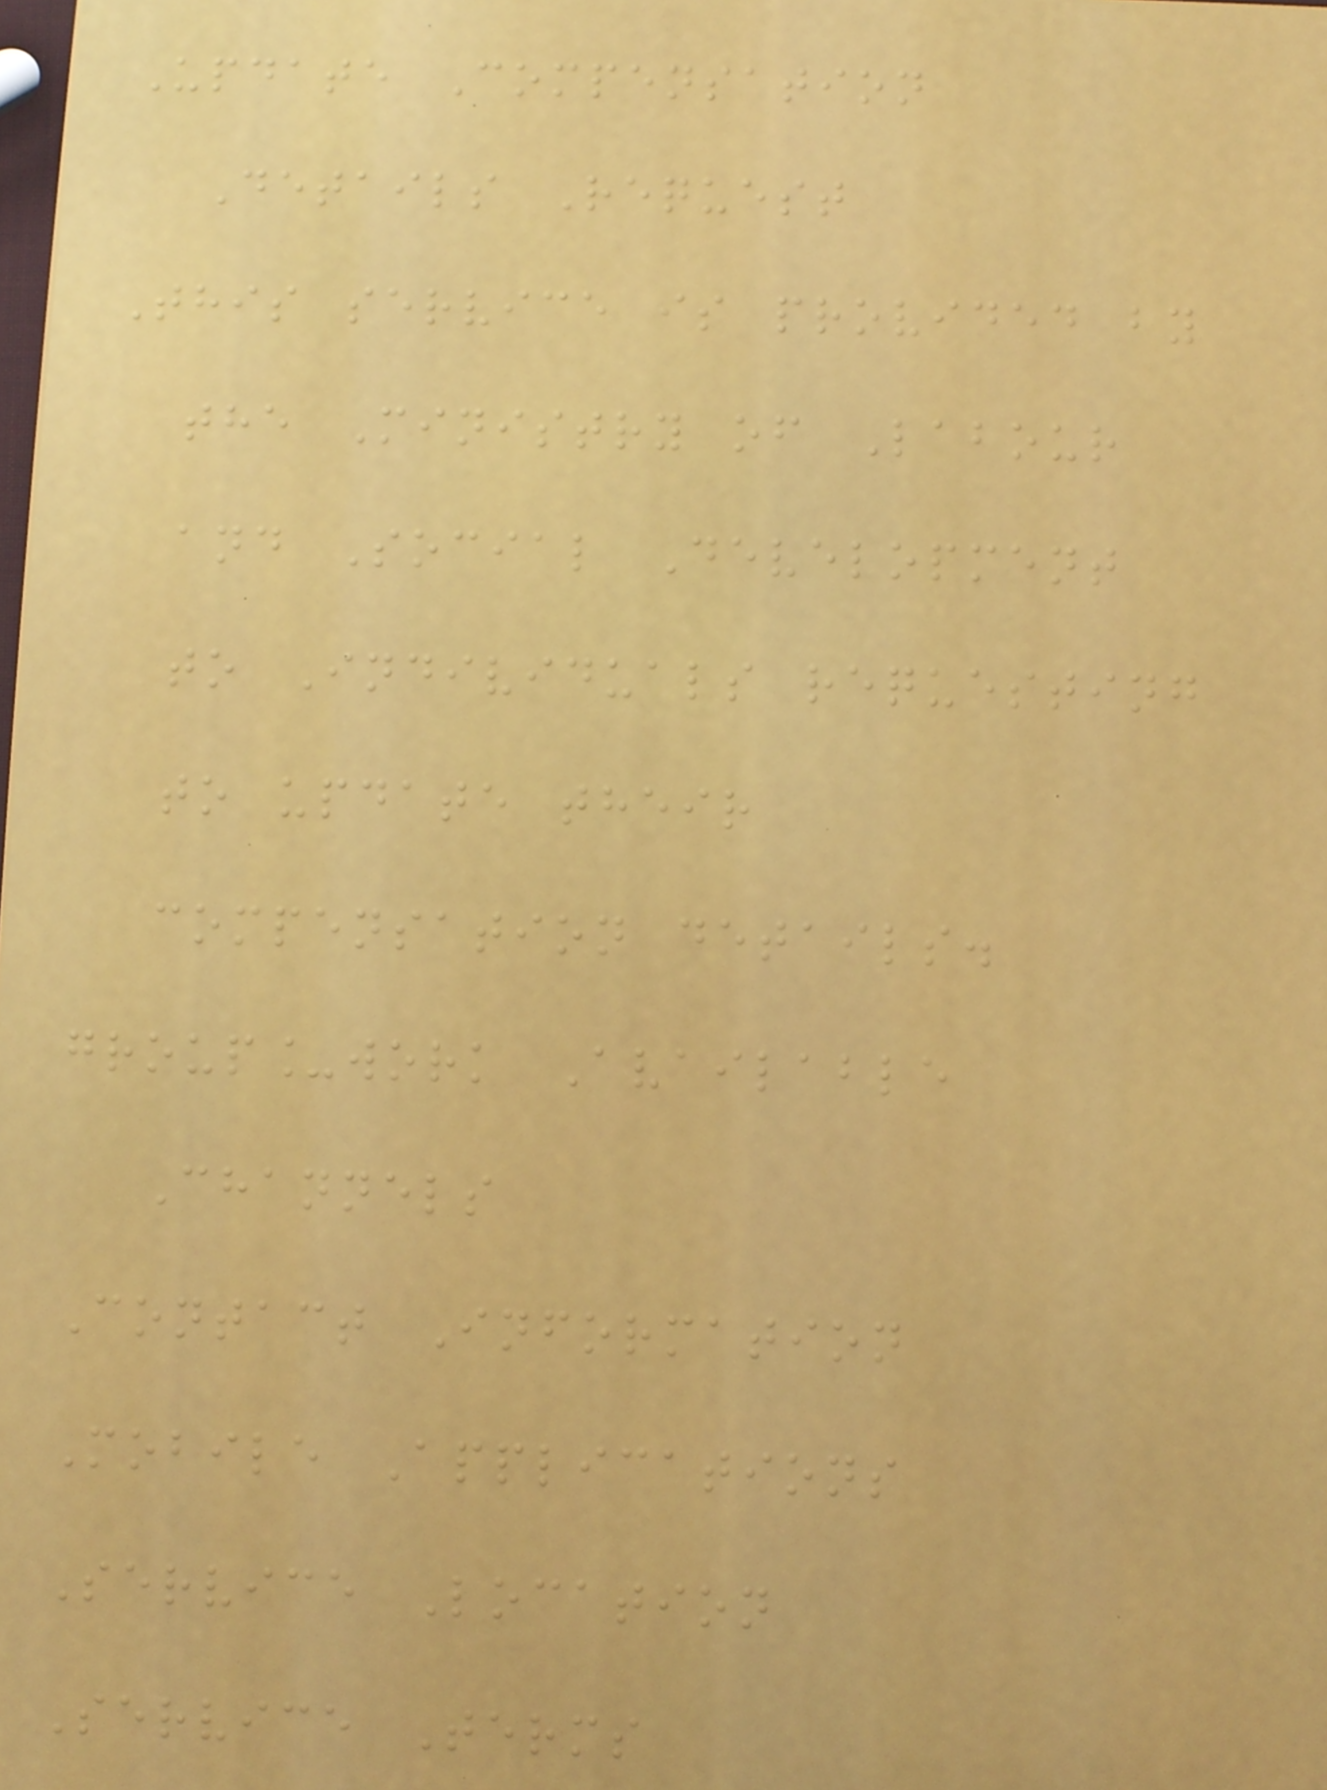Update Compensation
Details Request
This service is provided by
the Ministry of Labour
and Social Development
to Individuals requesting
to update their
compensation details.
group_work Available
Channels
Contact Information
Mobile Applications
Service Location
Service Terms
